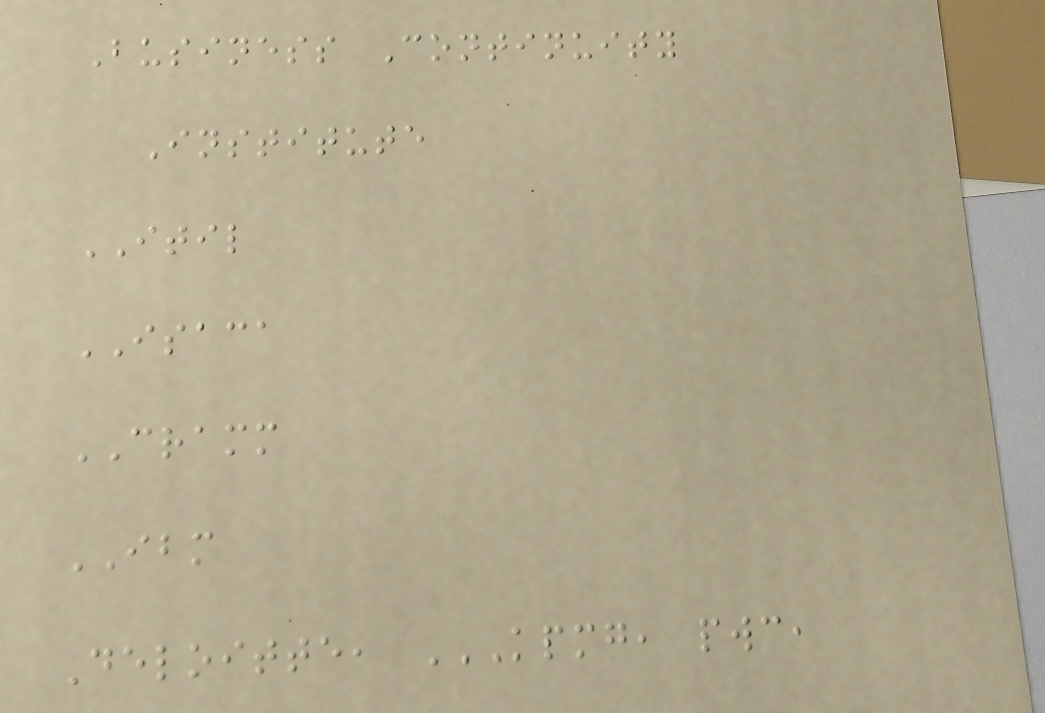Business Continuity
Institute
ITIL
ISACA
CRAMM
IBM
Deloitte, KPMG, PWC,
